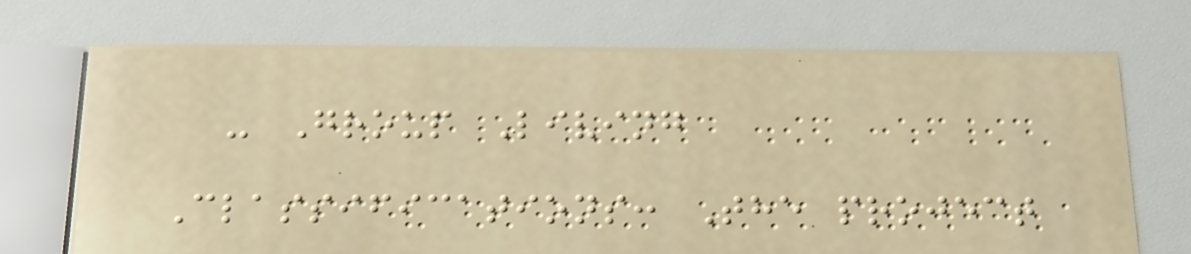- Group Living
Classifications: The project
